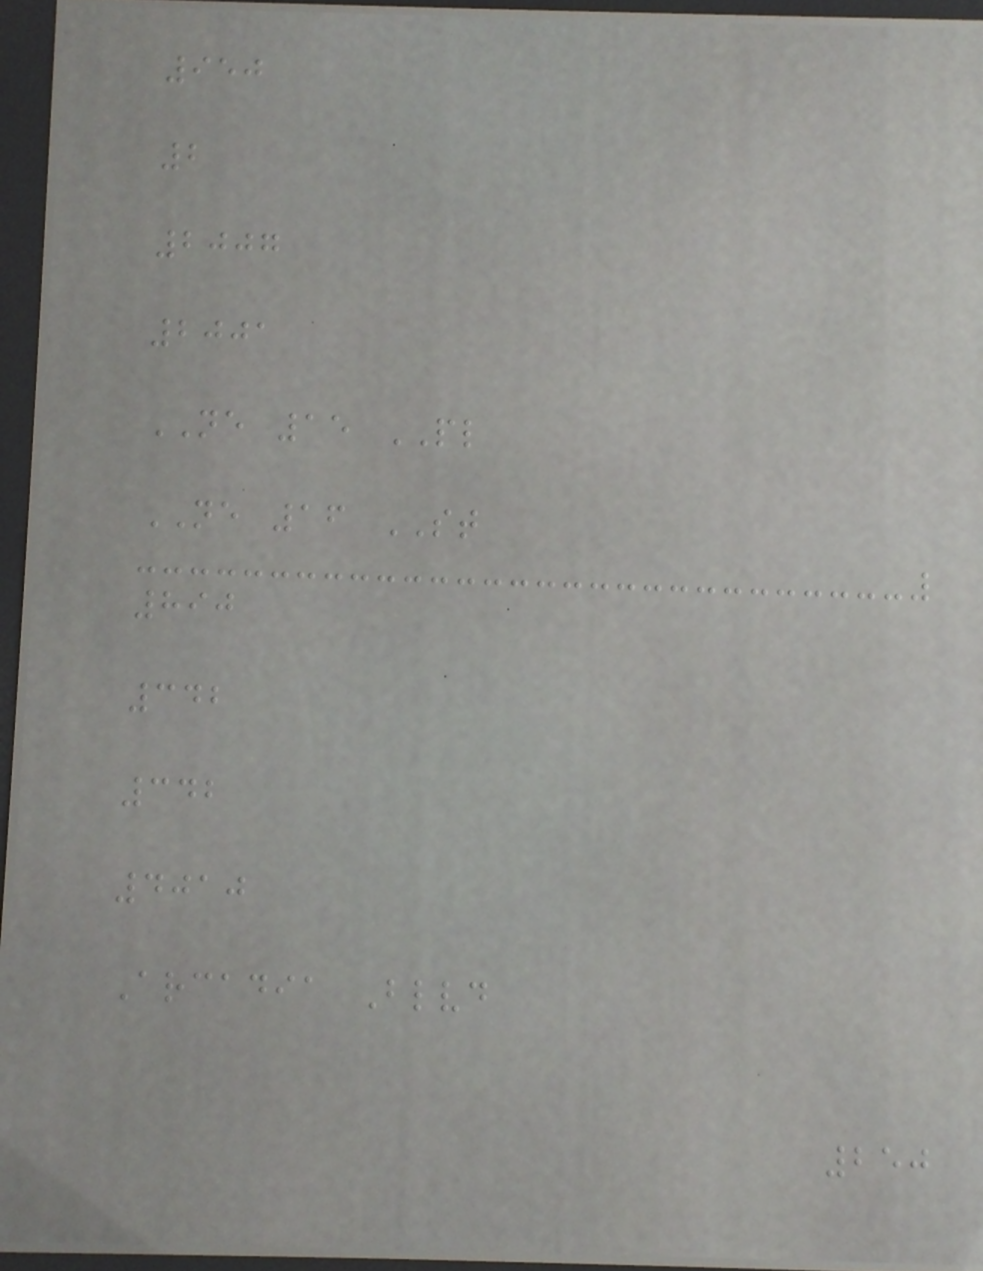950
2
2007
2001
NE 15 PL
NE 16 ST
890
342
342
4010
Arcadia Blvd
250
